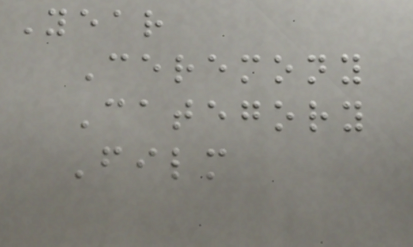Year
Ceremony
Category
Film
